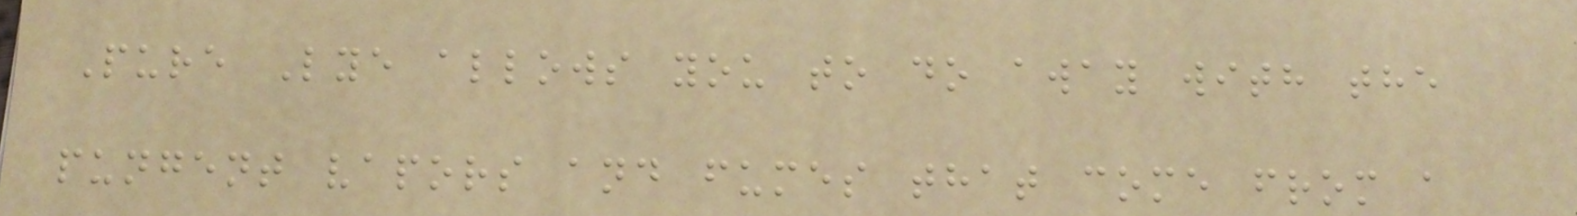Pure Lye allows you to do away with the
pungent vapors and fumes that come from a
